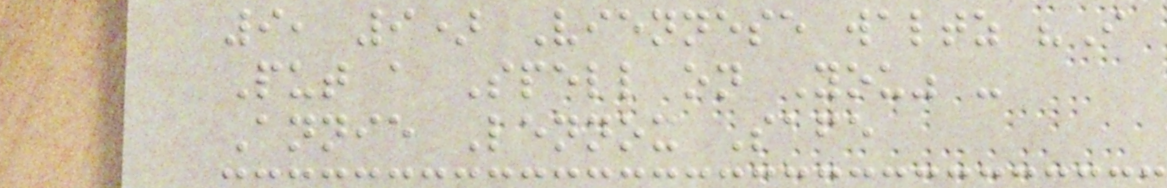9, 9) Viennese waltz "I
Put a Spell on You" -
Annie Lennox Safe
